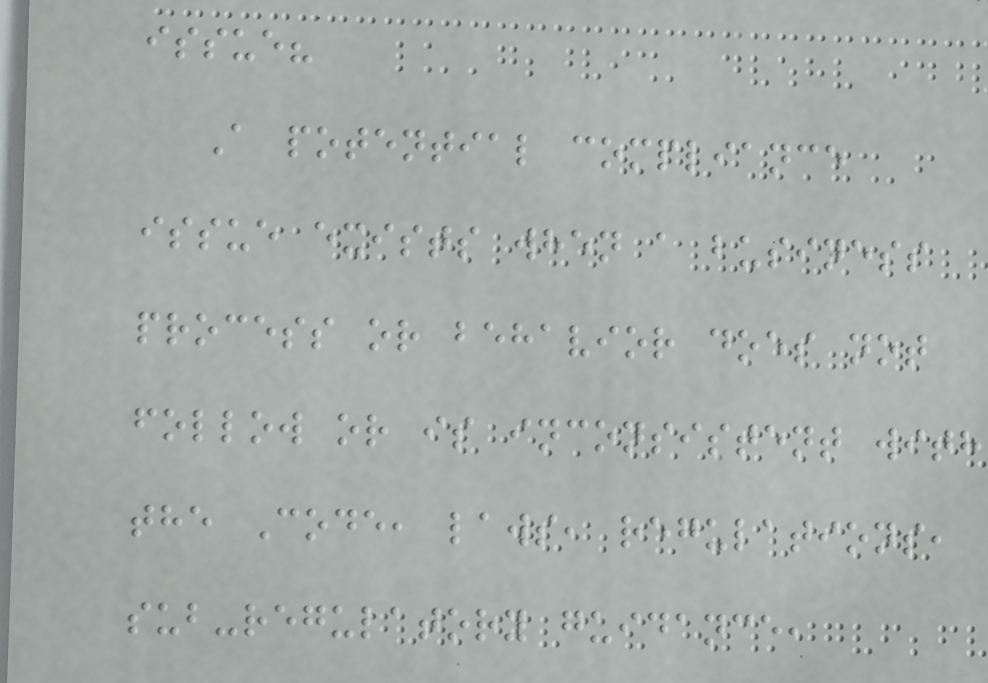issue?
A potential compliance
issue exists when a business
process or behavior does not
follow or is inconsistent with
the Code, laws, regulations,
sub-regulatory guidance,
